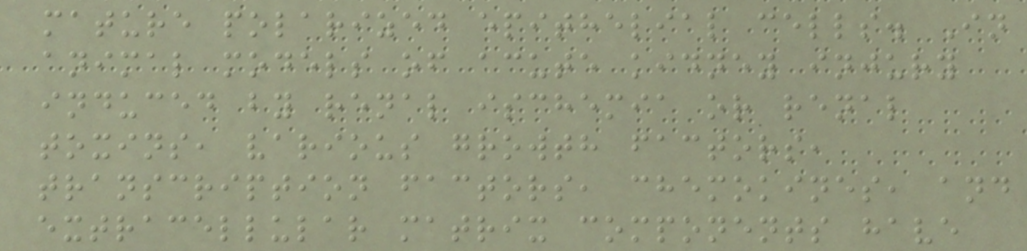mature polarized epithelial cells. In
animal models of acute kidney injury
induced by renal ischemia or renal
toxins, various growth factors,
transcription factors, chemokines, and
extracellular matrix components have
